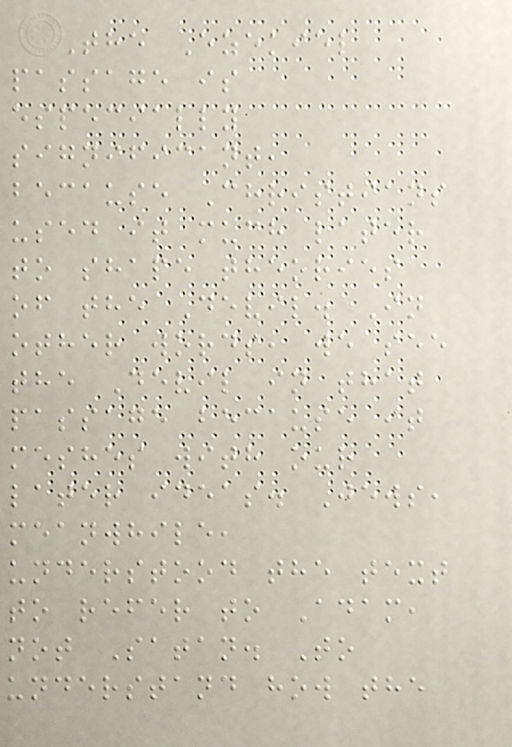The Ezekiel
passage is
especially
significant,
because Christians
used it much later
to shape theories
of the Devil. In
other words, we see
the Devil in that
passage because it
meshes with our
later ideas. Jews,
meanwhile,
understood the text
to refer to Adam,
not Satan. To
understand how the
